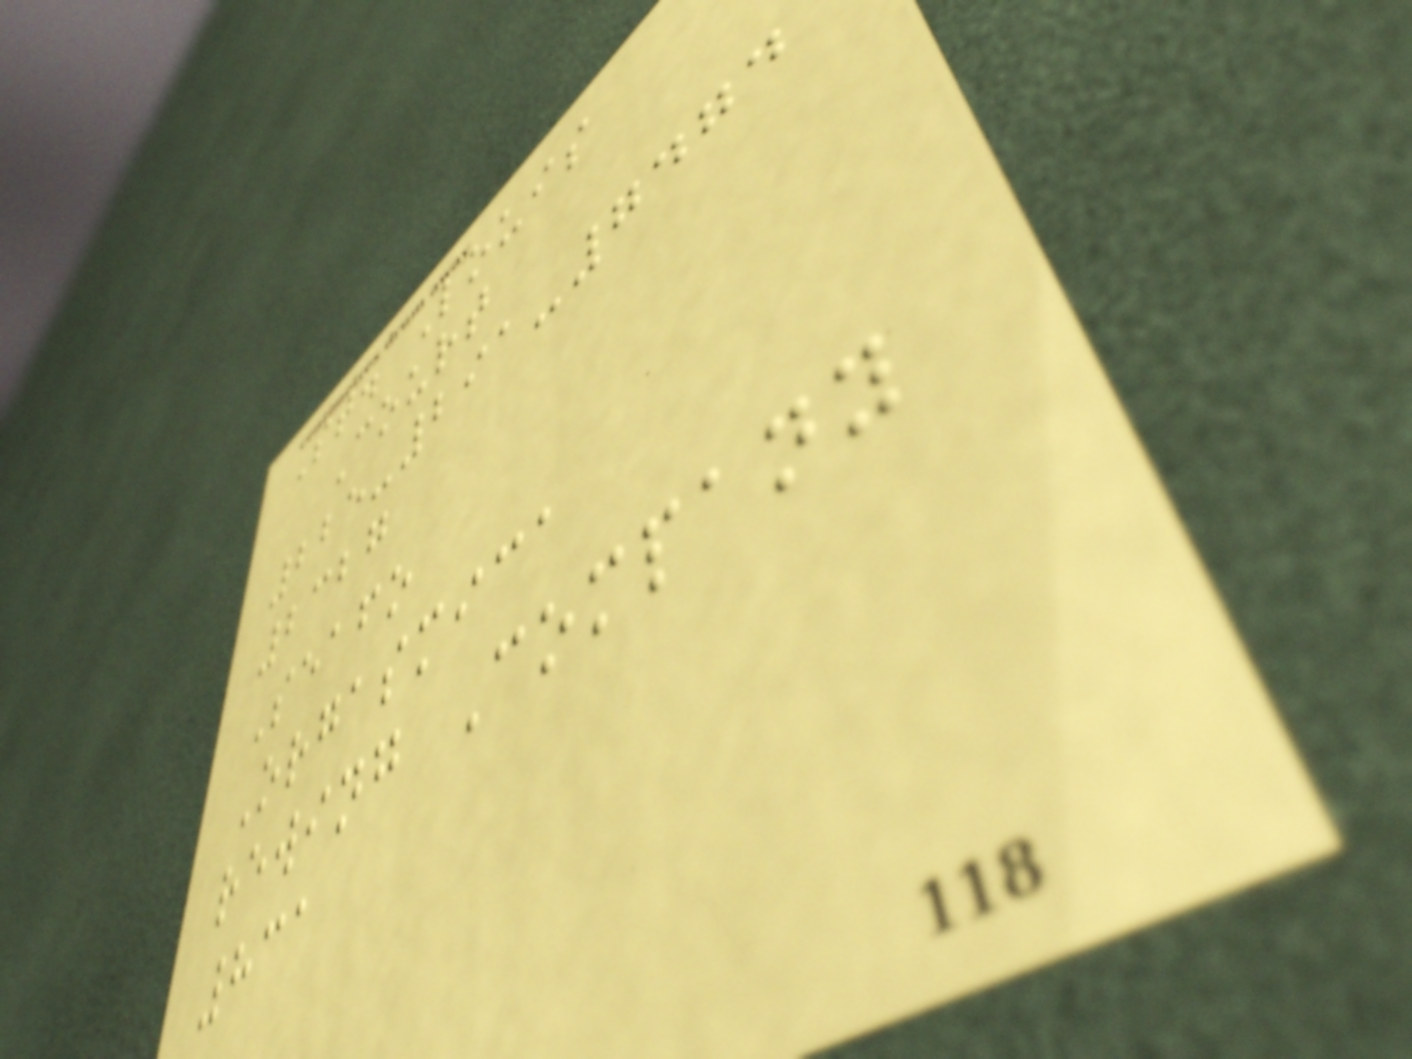St. Louis
Court
225-291-7474
2327
Seafo
Orgasmica
rewing Company
831
